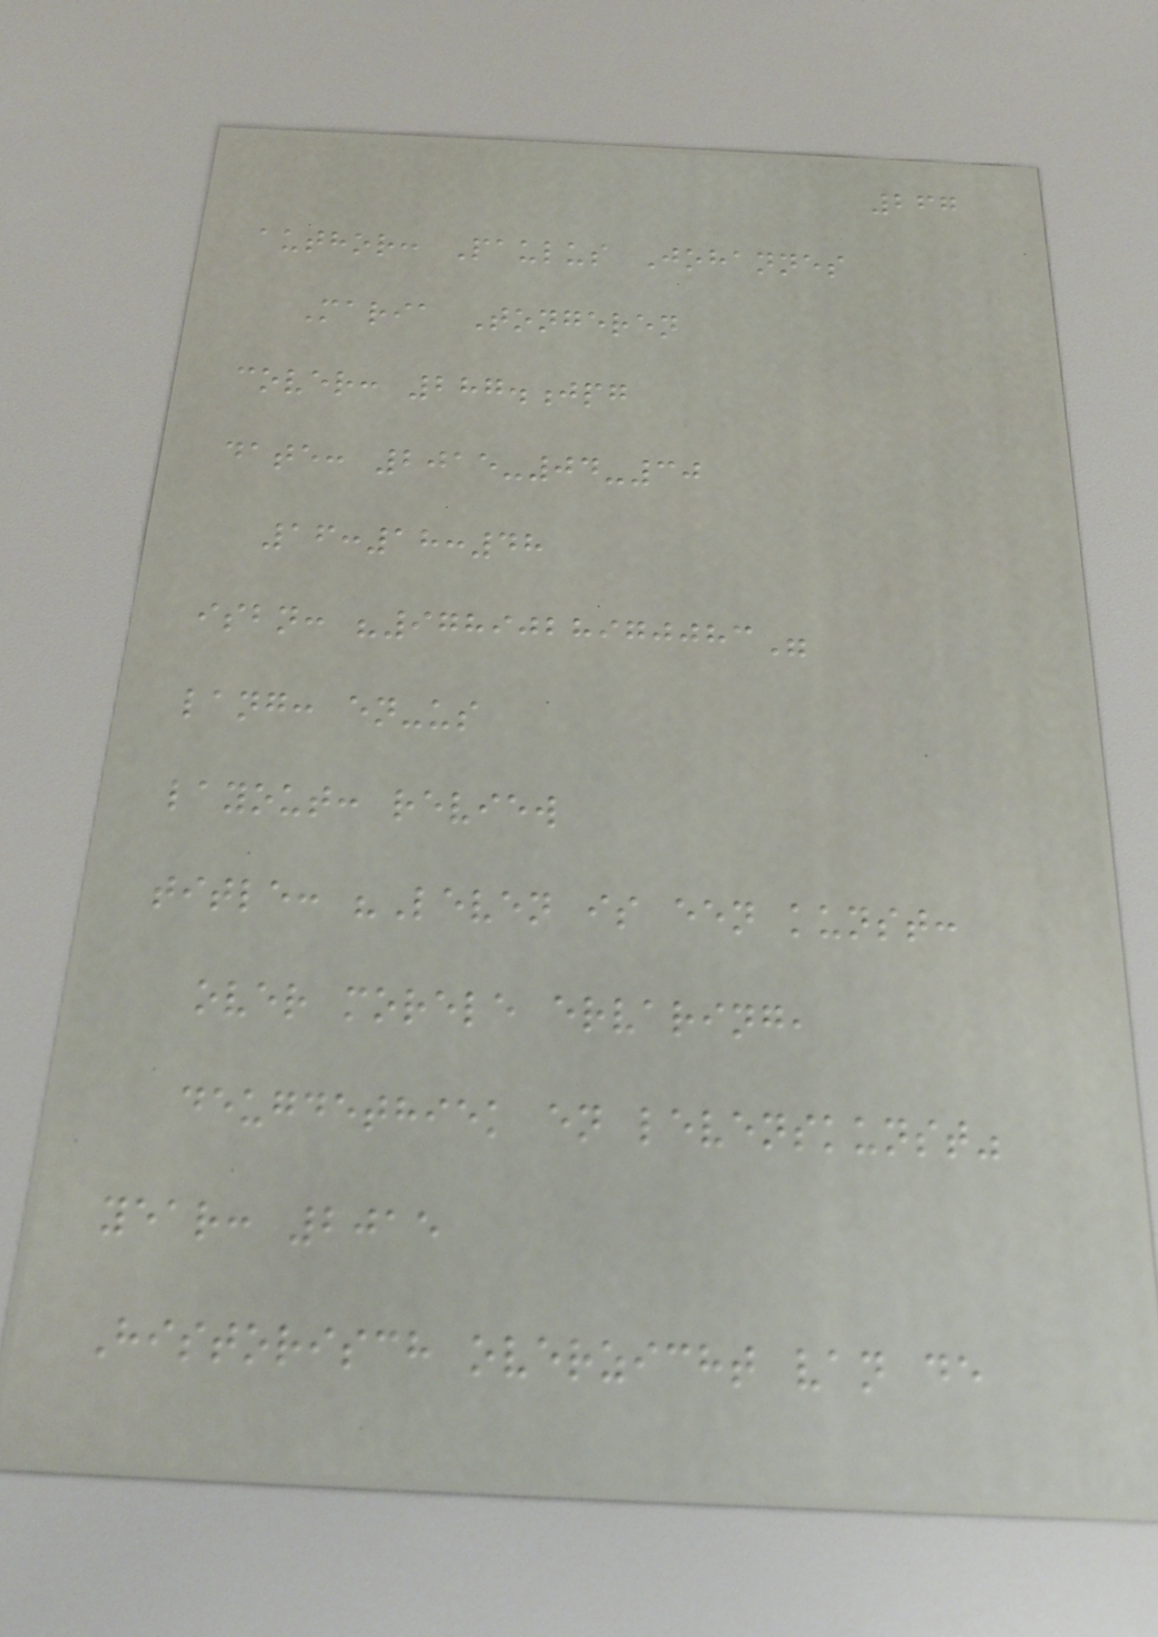267
author: Paulus Johannes
Maria Tongeren
cover: 287.jpg
date: 2015-04-30
16:18:48
isbn: "9789028970083"
lang: en-us
layout: review
title: "Leven is een kunst:
over morele ervaring,
deugdethiek en levenskunst"
year: 2015
Historisch overzicht van de
